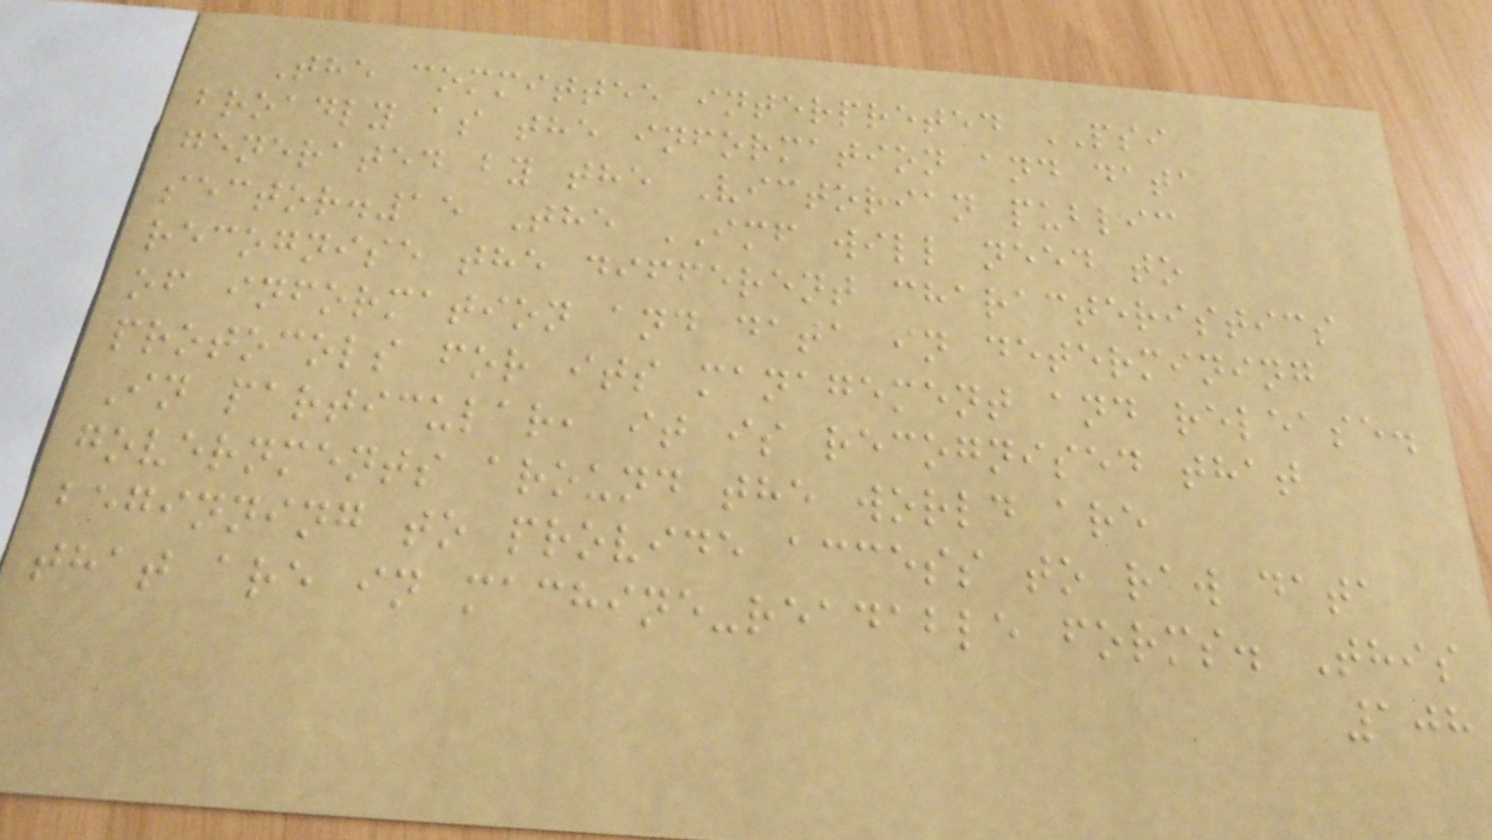The committee interpreted PSI
broadly as the information and data
generated by the Victorian public
sector.15 The IMF will need to
recognise the different characteristics
of information and data in determining
protocols for its management and release.
In particular, it is recognised that
governments around the world are
beginning to provide access to raw data
that are in machine-readable forms. This
108
